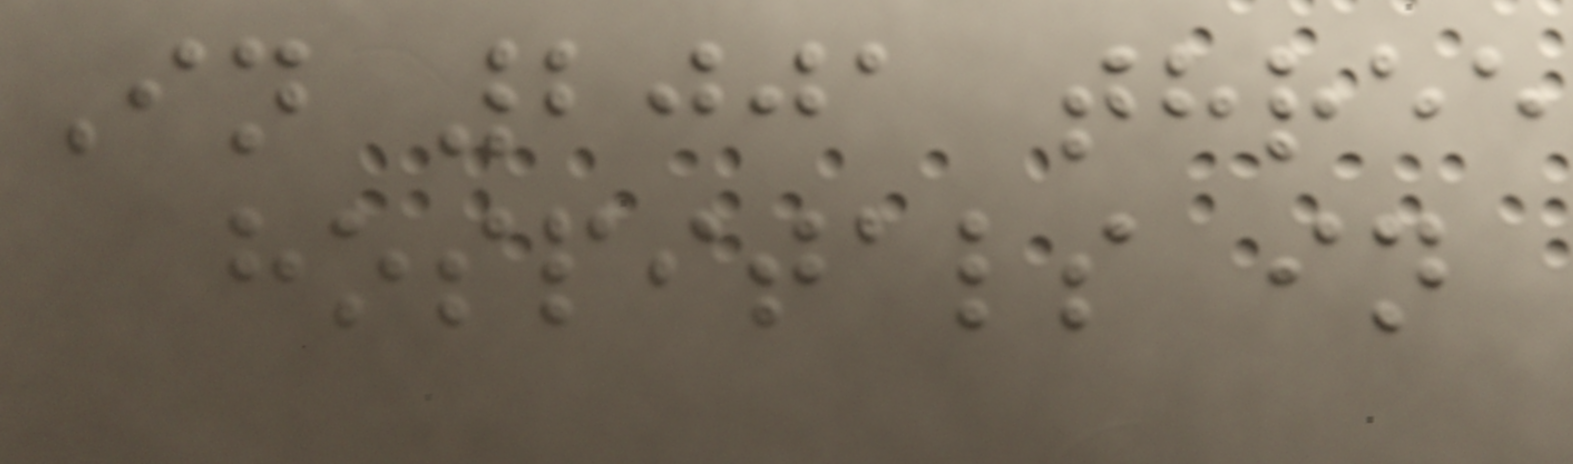In 2001 three
hospitals in
